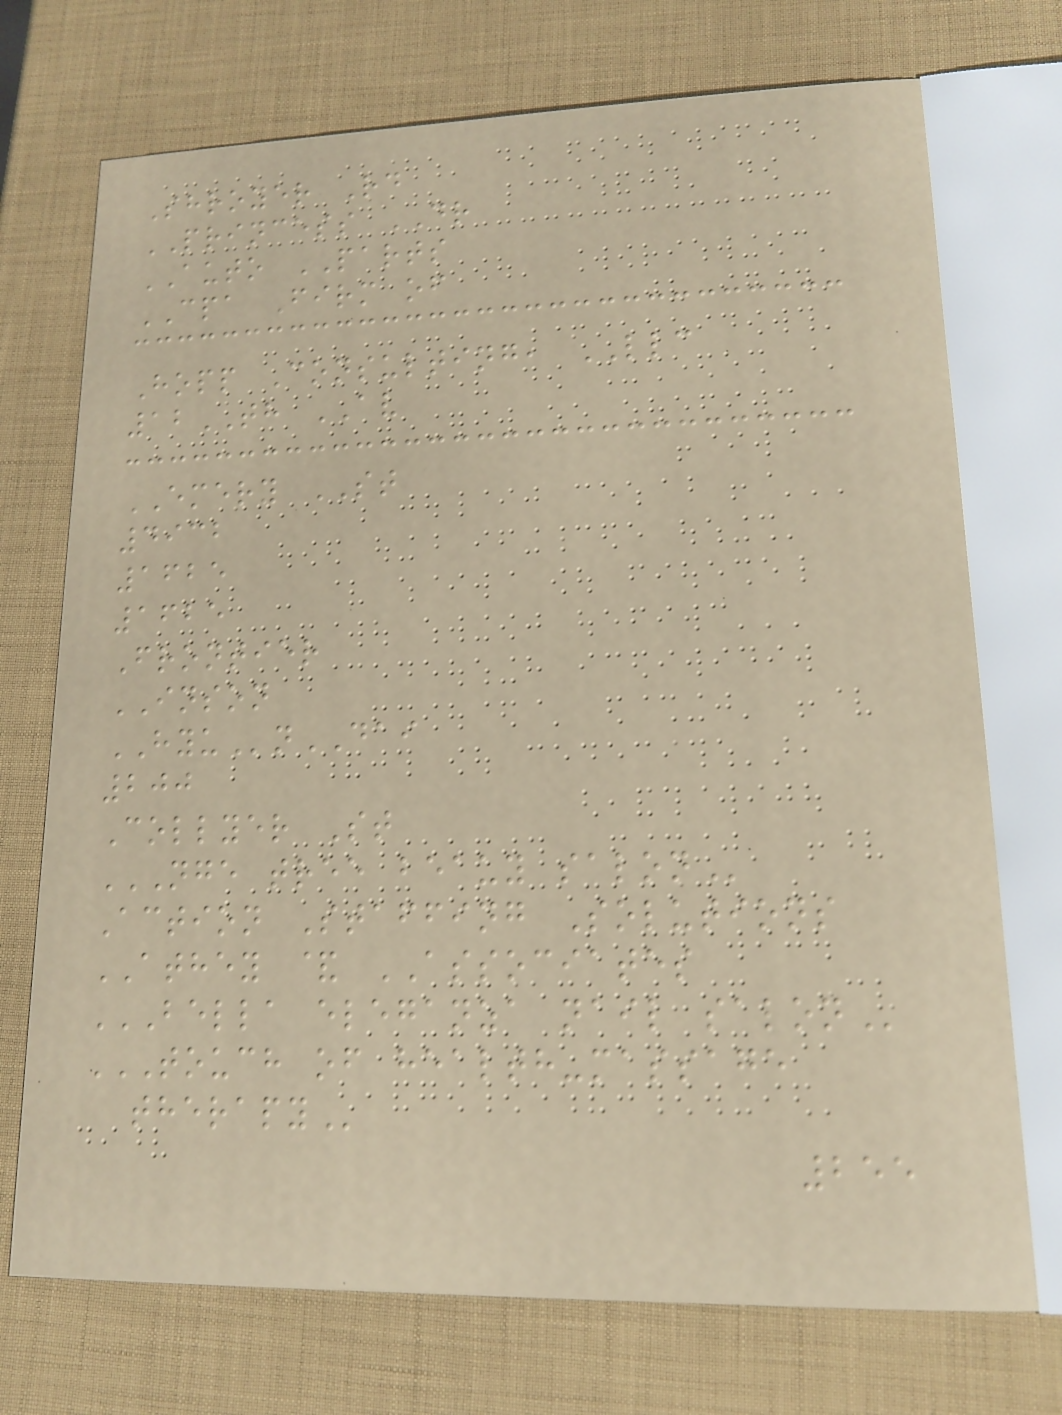Shroyer Rd
PRINCESS DR
AUTO PARTS
CPA Firm of
Hopp Consulting, LLC
12TH AV
EMERY ST
4932
1625
1625
Frontier
INSON
HYUnDAI
200
Collyer St
NGE TREE BEAUY SALON
Action Staffing Solutions
ATHEY & ASSOCIATES
BELLA ELEGANZA NAIL SALON
TOUCH OF HEALTH-MASSAGE
THERAPY
255
